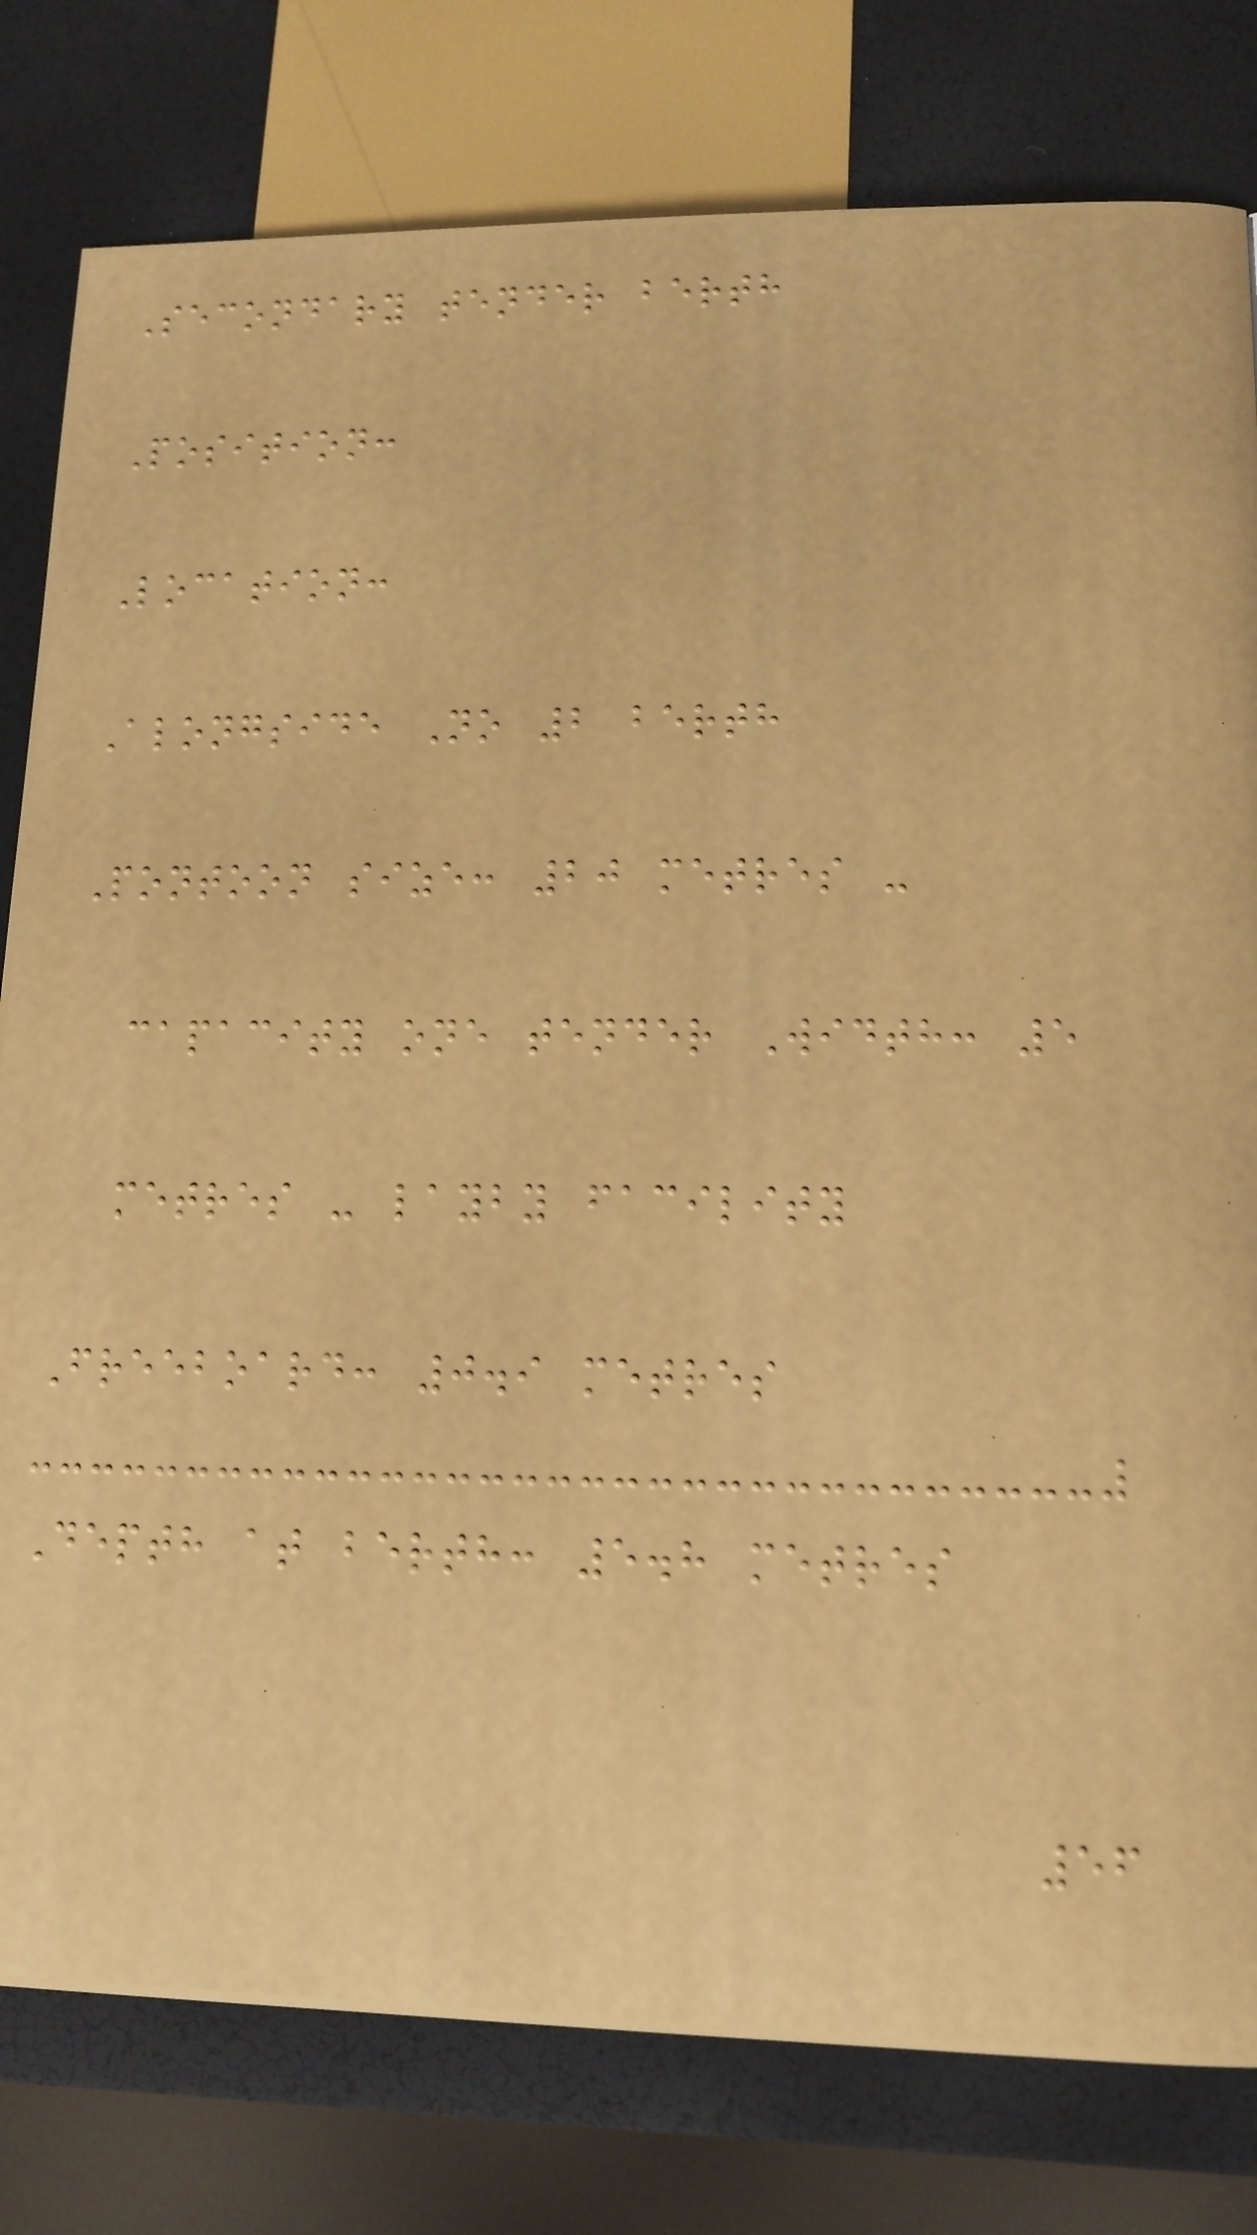Secondary tender berth
Position:
Location:
Alongside No 2 berth
Pontoon size: 20 metres -
capacity one tender Width: 5
metres - layby facility
Freeboard: 0.9 metres
Depth at berth: 5.8 metres
56
